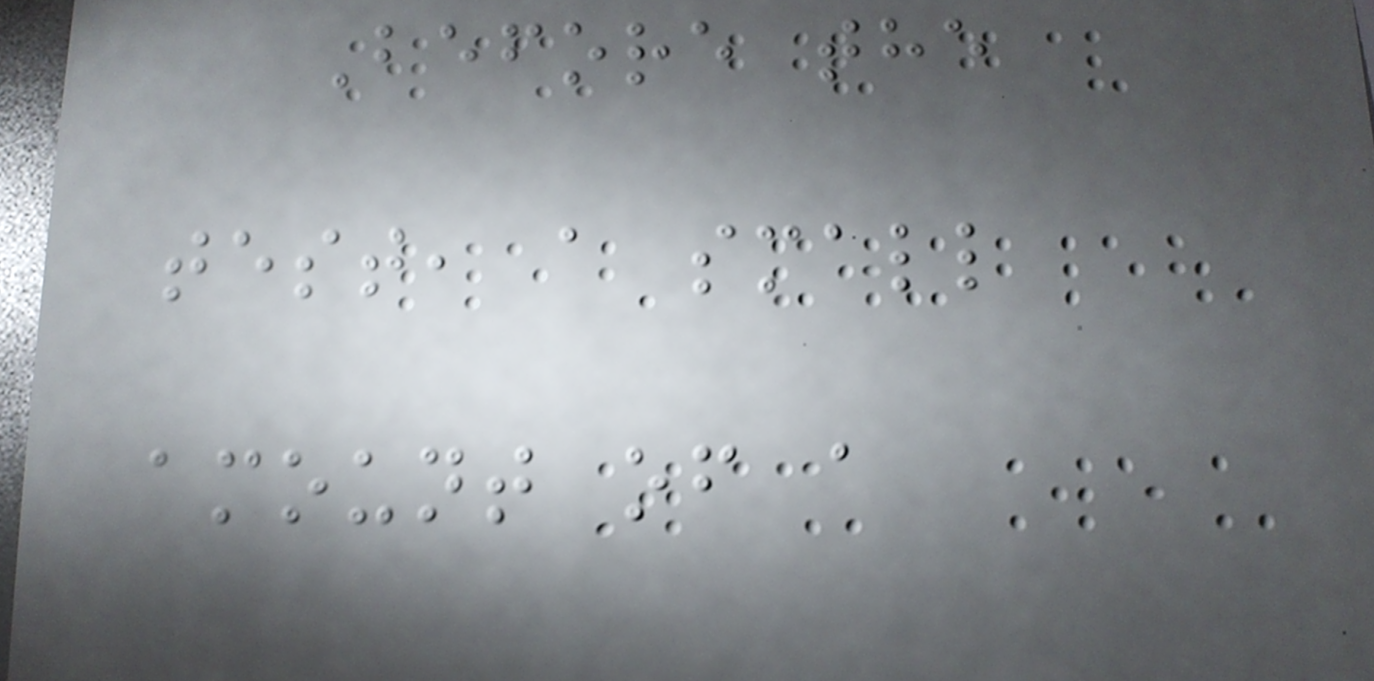Before the
test, a small
amount of a
